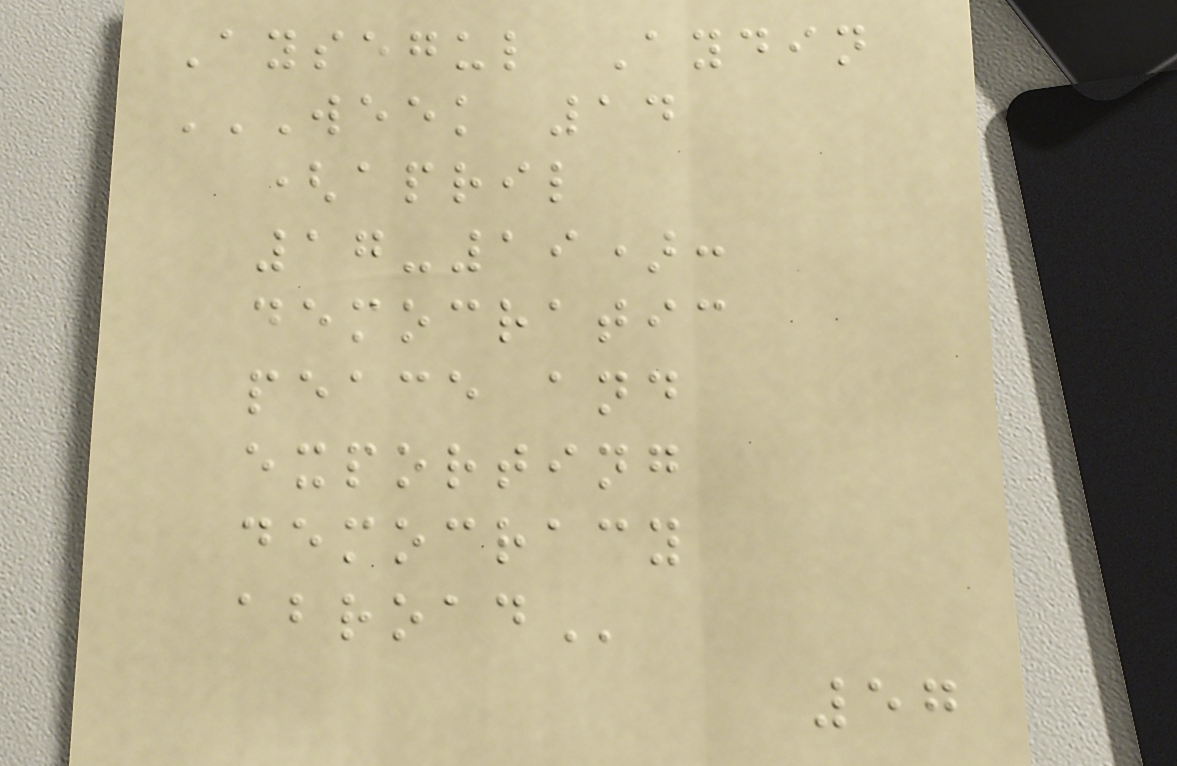Aysegul Aydin
WEEK 14
(APRIL
17-19):
DEMOCRATIC
PEACE AND
EXPORTING
DEMOCRACY
ABROAD
57
